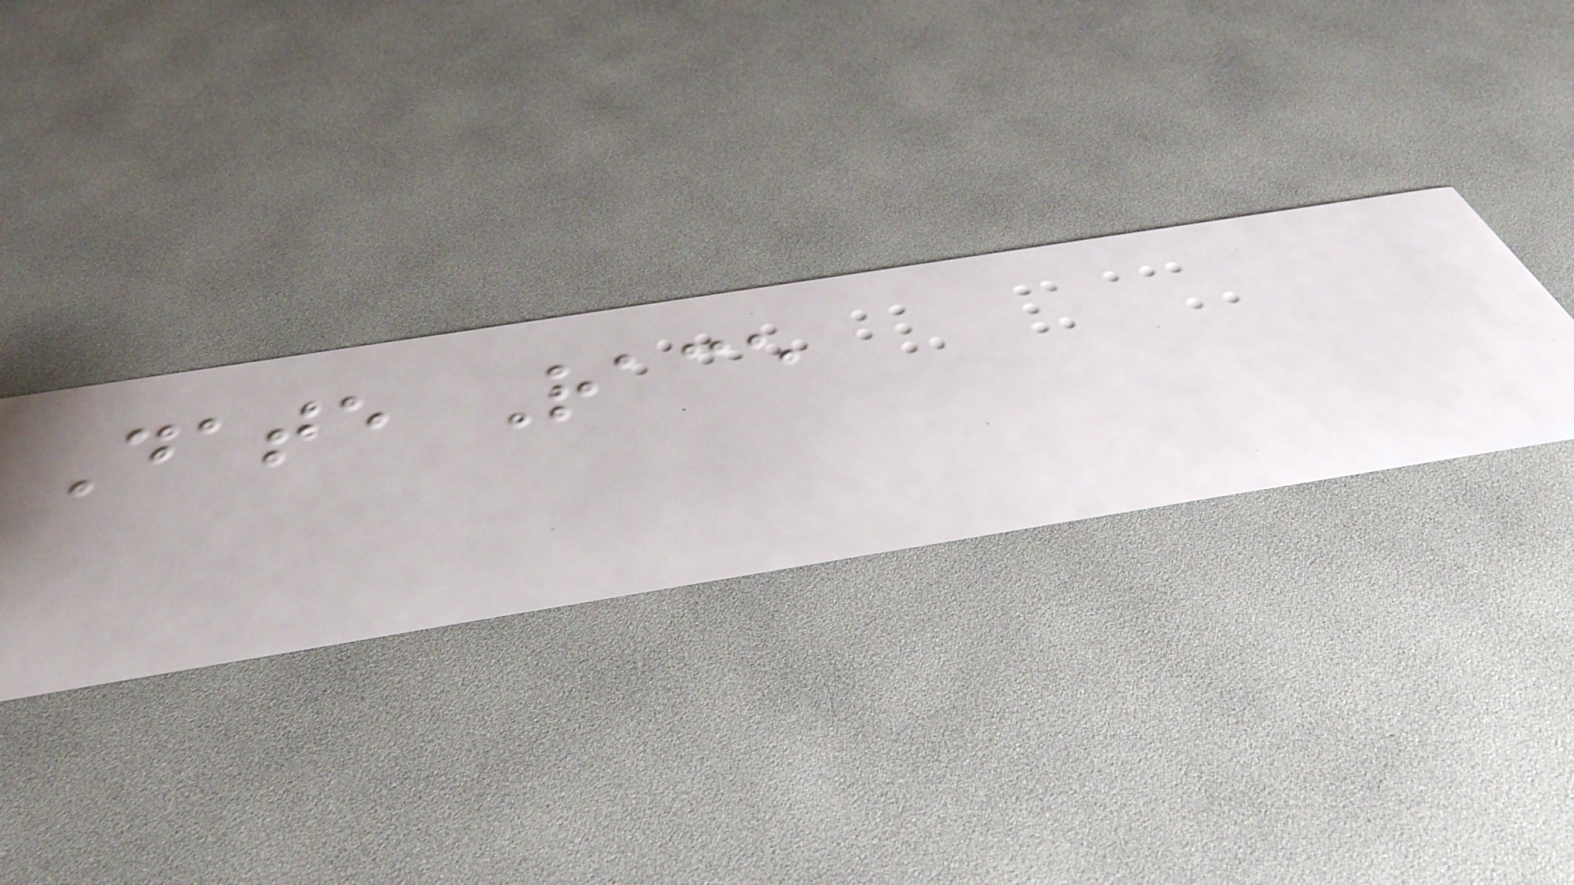Date Race
